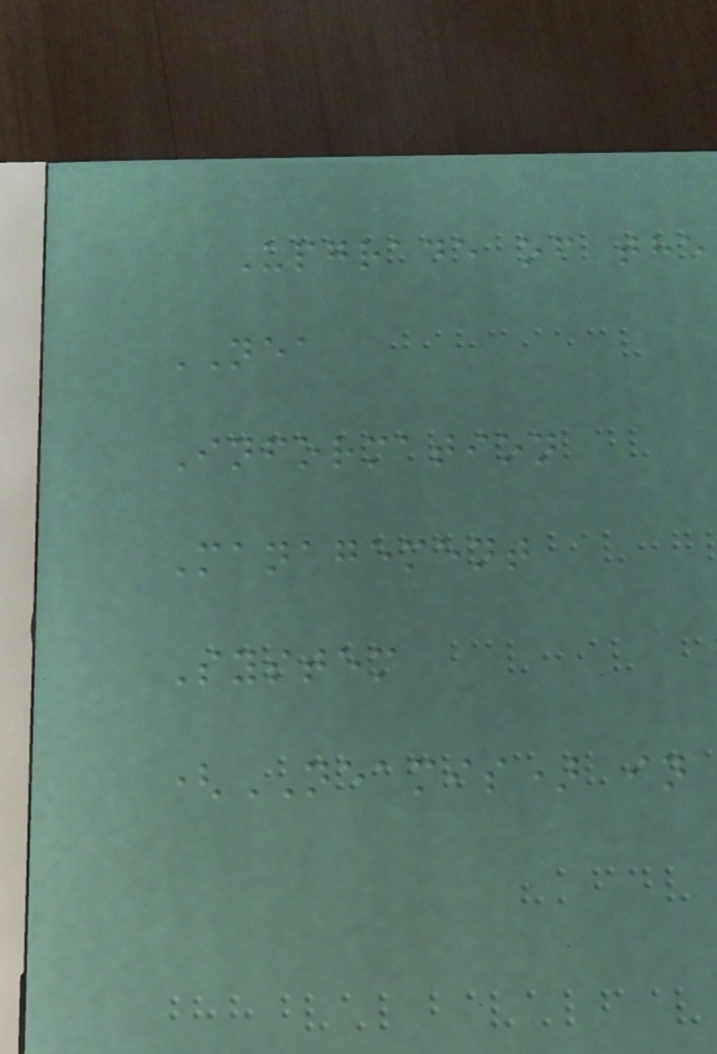Upgrade of the
NEA
Information
Management
System
(NEAMIS) in
